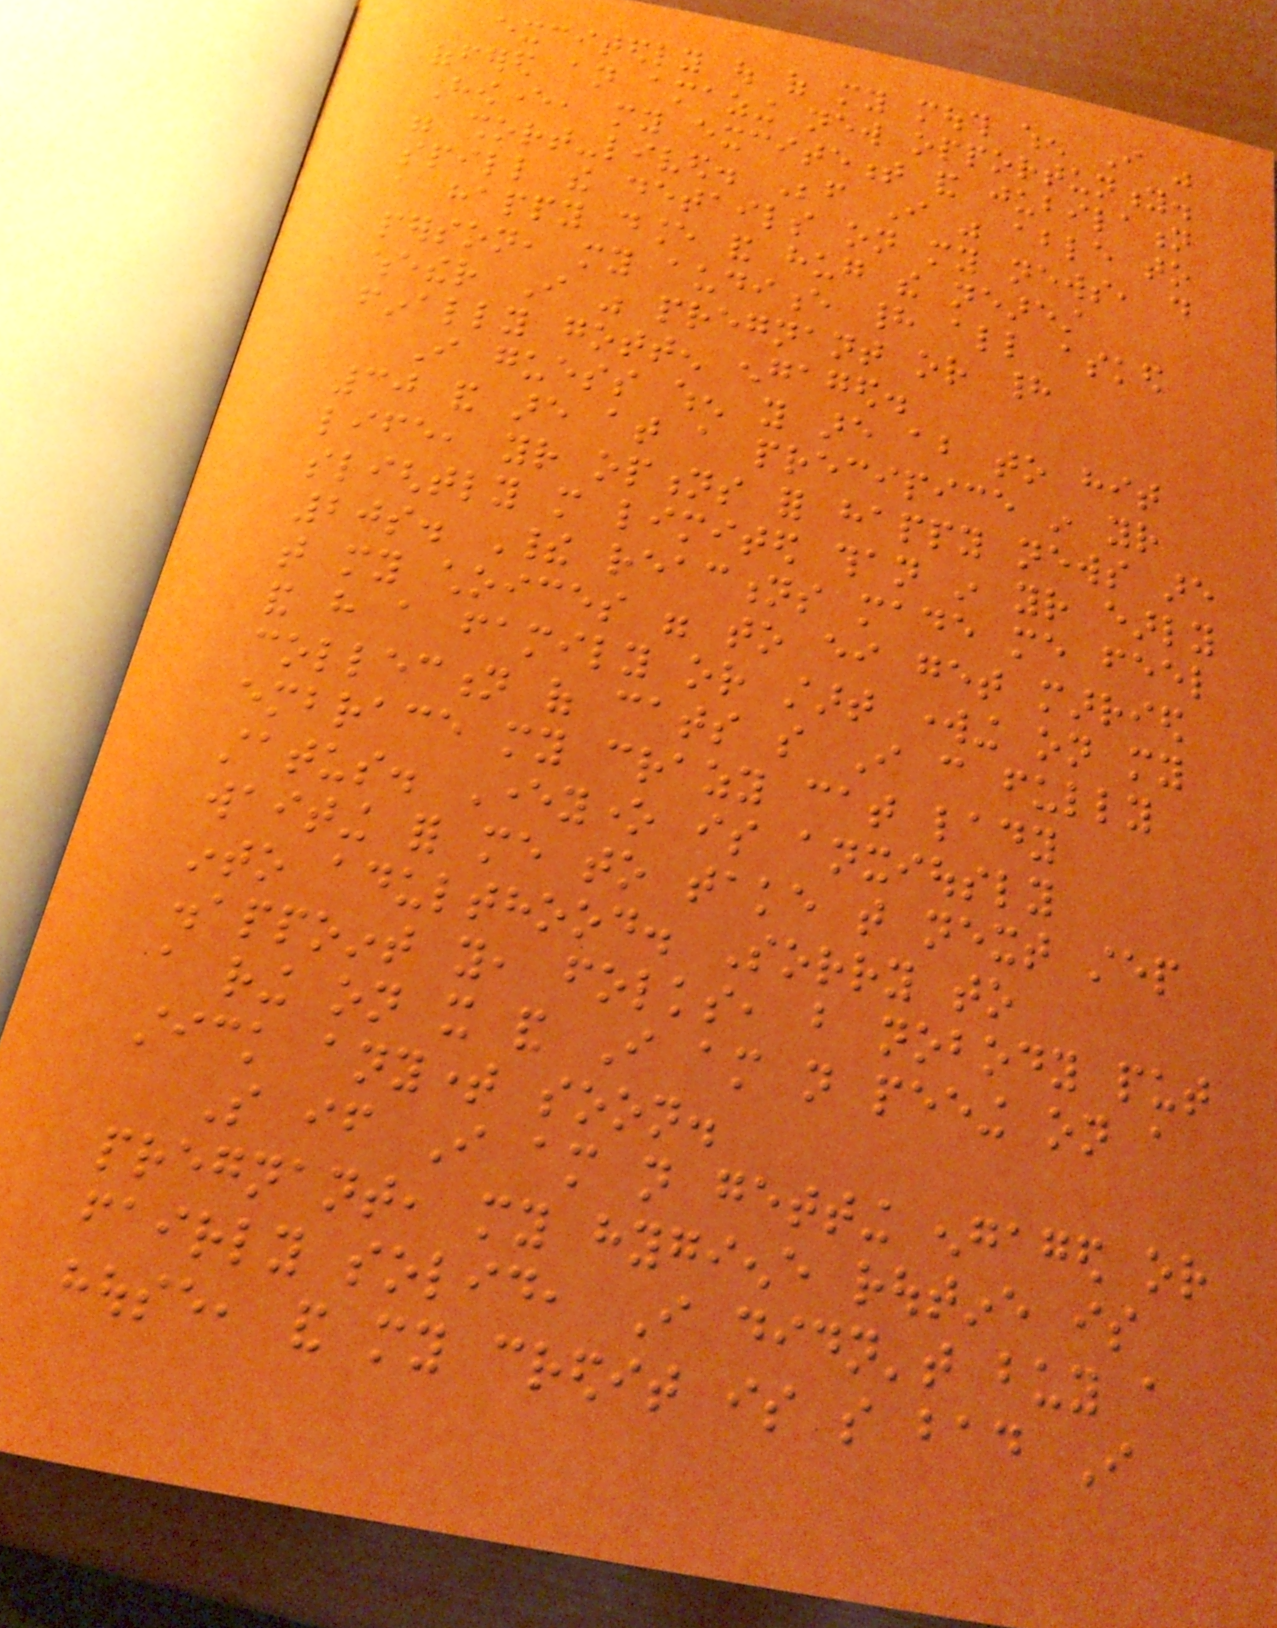excitedly out of my mouth when I was
offered an amazing new opportunity.
However, my excitement and jubilation
were short-lived. Before I was able to
spill the details on my news, do
a happy dance and hug the nearest
person, my audience had all asked
whether I was pregnant or had
finally gotten engaged.
I guess when you are about to hit
30 and are at a precipice in your
life, your options for happy news are
slightly more limited than in your early
20s. Their reactions made me feel
that my choices were to either get married
and have a family or start working on my
collection of cats so I can fully
embrace my crazy cat lady
status. Everyone is anxiously
waiting for me to take that next step
into adulthood. Sorry to
disappoint you, folks, but nobody put
a ring on it and I am not peeing on a
stick anytime soon.
So if I am not getting engaged or
pregnant, my hygiene routine is
fairly solid, I didn't buy a
house, and my credit is so bad I
